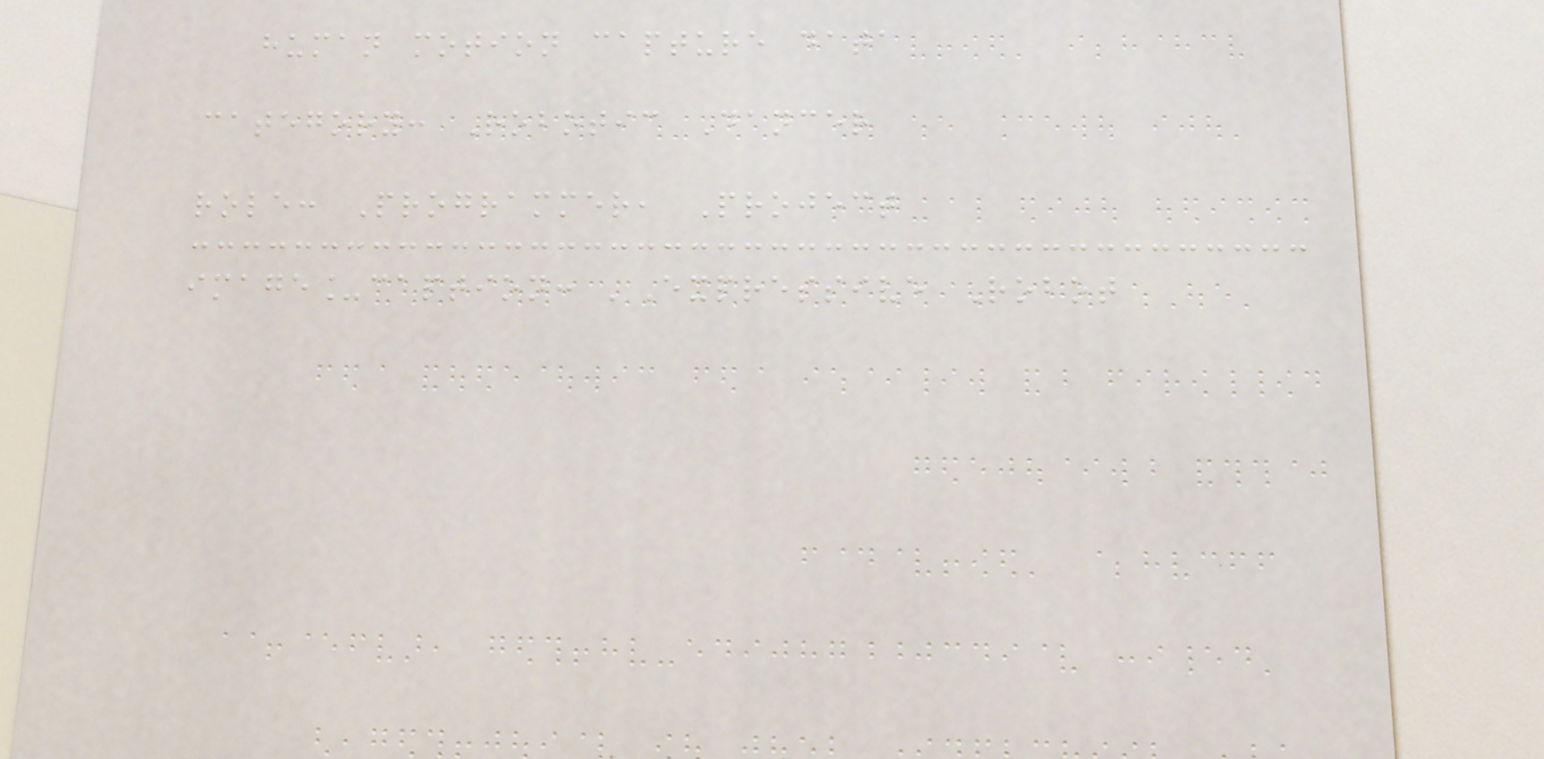human motion capture data
category: Robotic Dancer
role: Programmer, Project
image_caption: 'Expressive Robot
